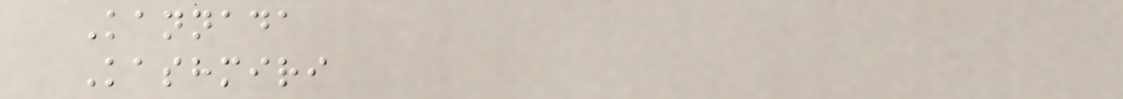Kannada
Kashmiri
